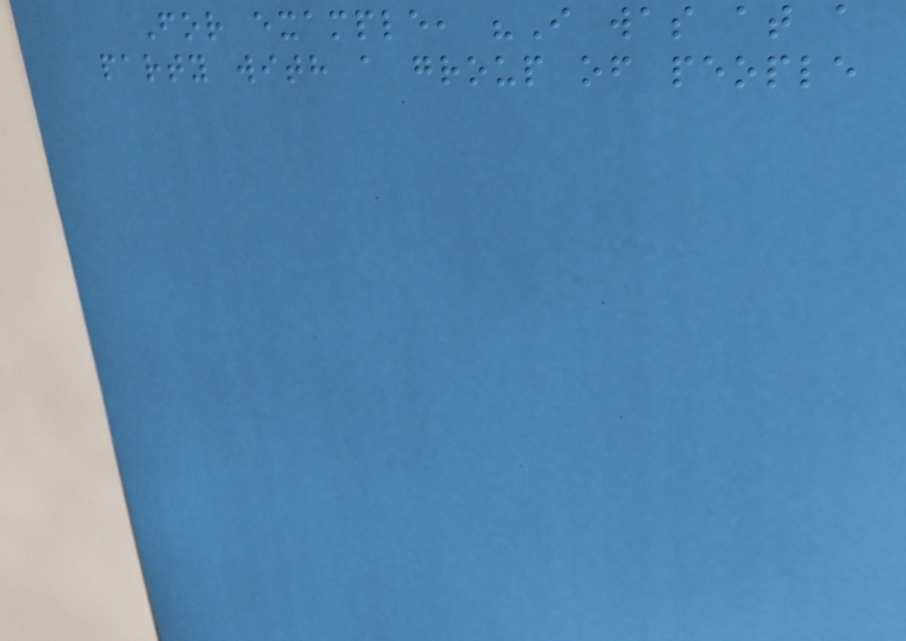For example, "I was at a
party with a group of people
